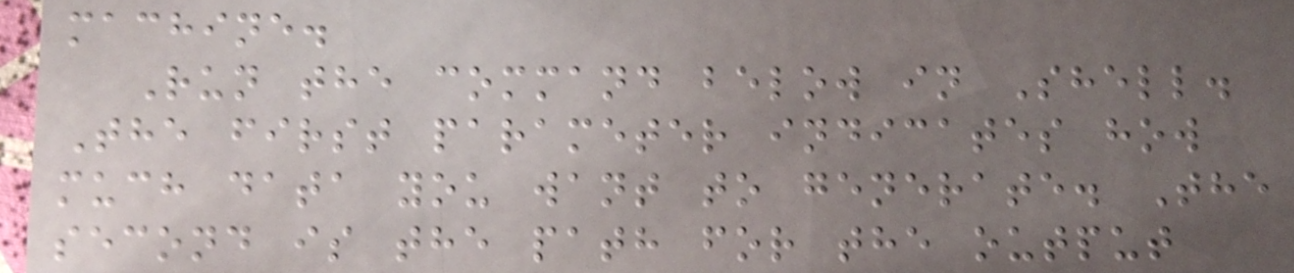machine.
Run the command below in Shell.
The first parameter indicates how
much data you want to generate. The
second is the path for the output
